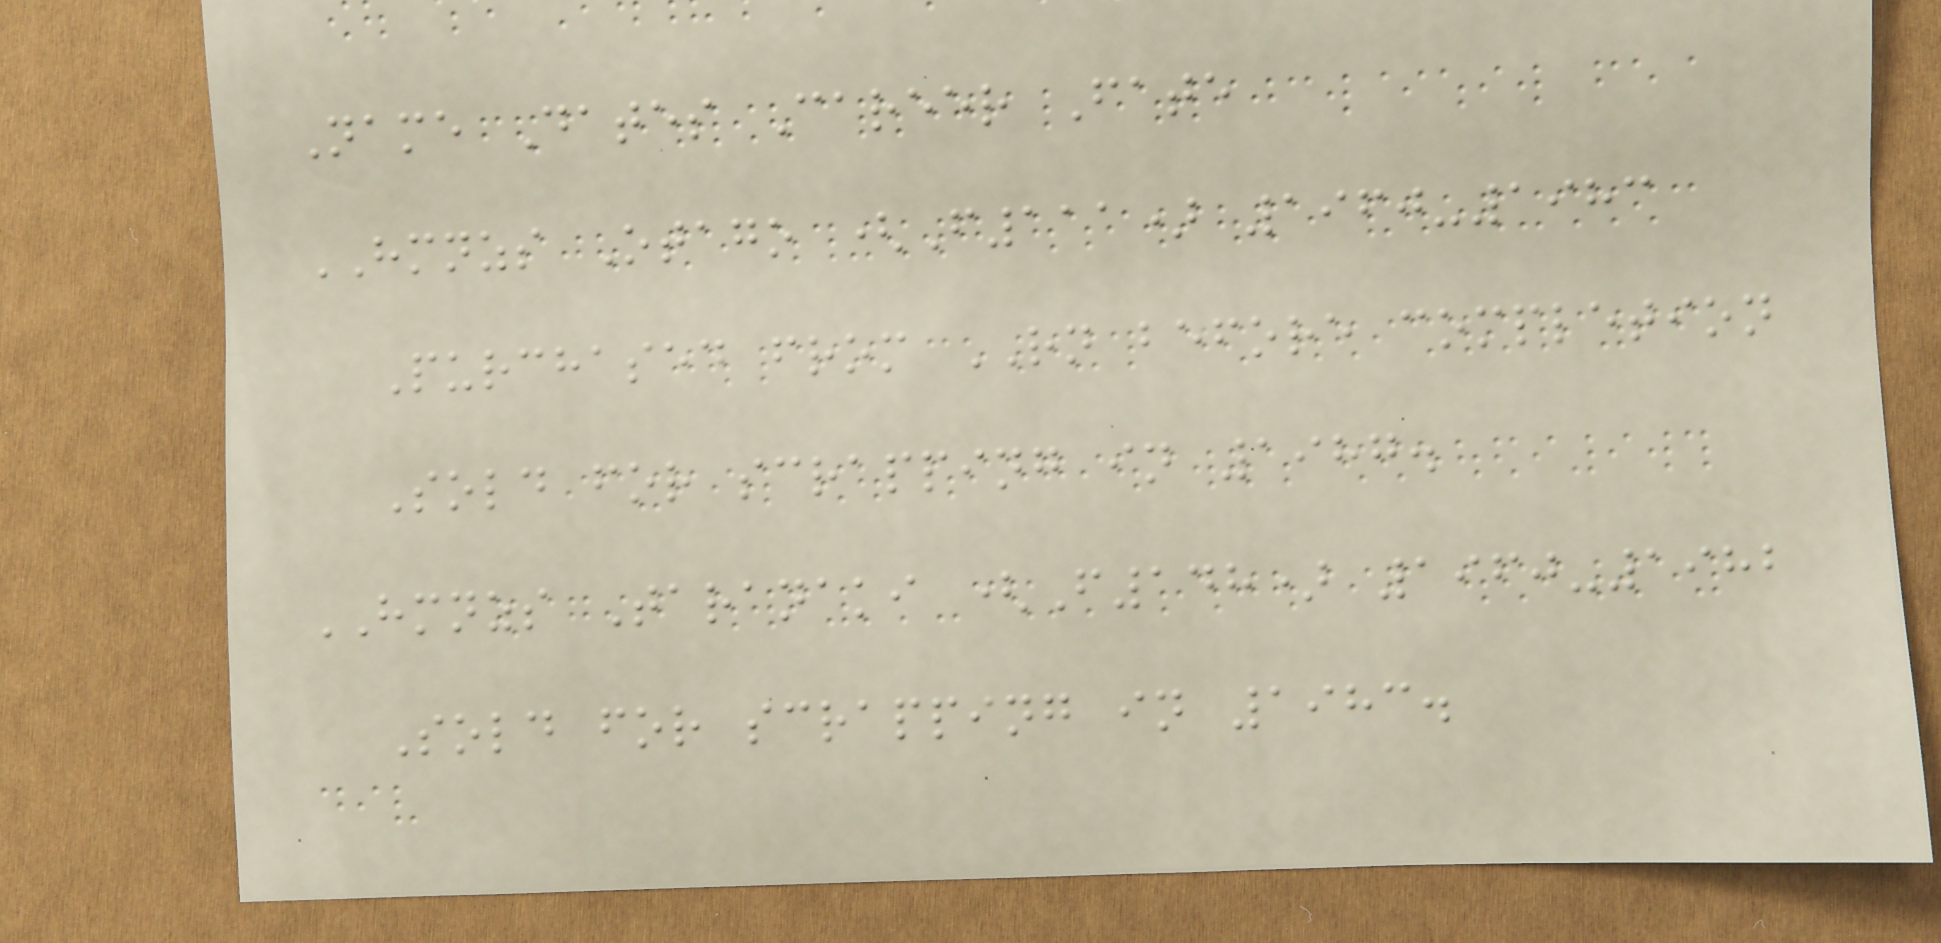Name Dates Career Fate
HMNZS Otago (F111) 1960-1983
Purchased from RN before completion
Sold for scrapping in 1987.
HMNZS Taranaki (F148) 1960-1982
Sold for scrapping in 1983.
